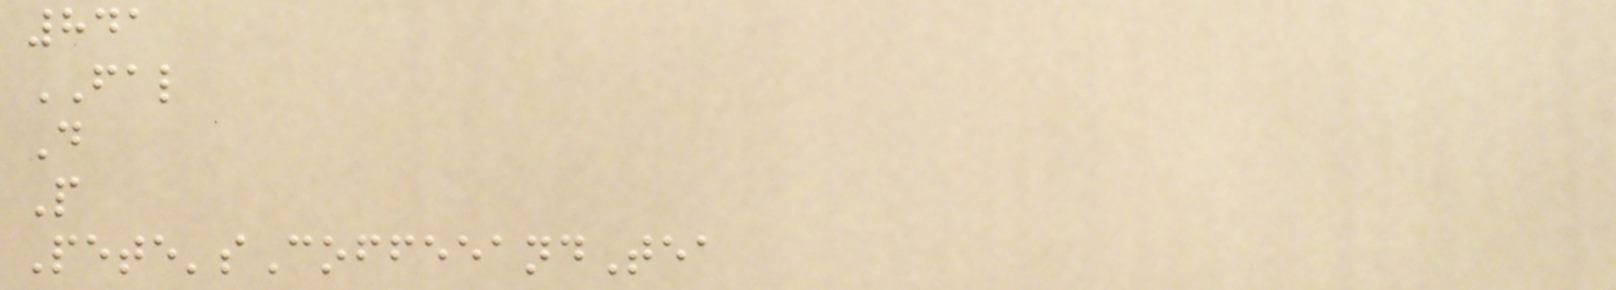841
FAL
D
P
Pete'sCoffeeandTea
